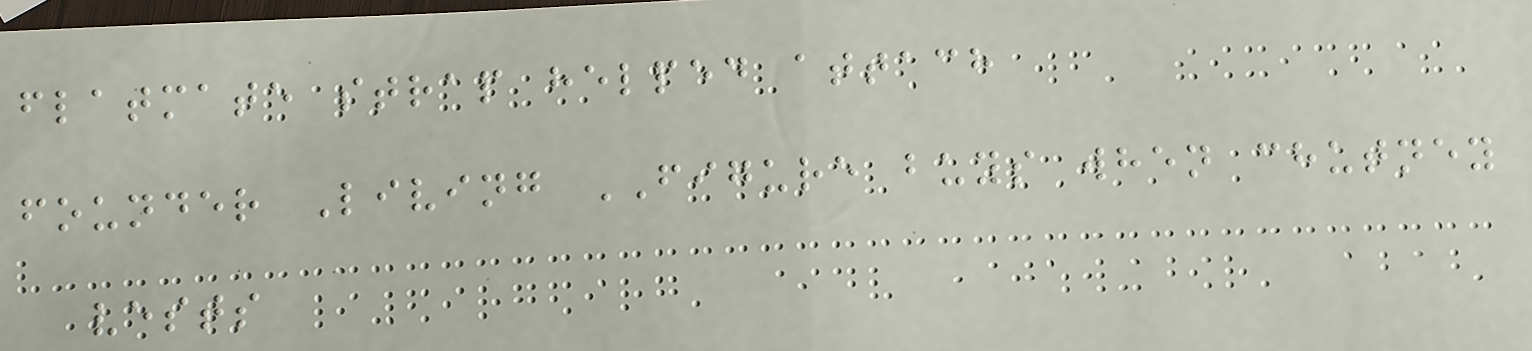flatmate strap helped attach
founder Living FIGURE buys when chutney
vests
